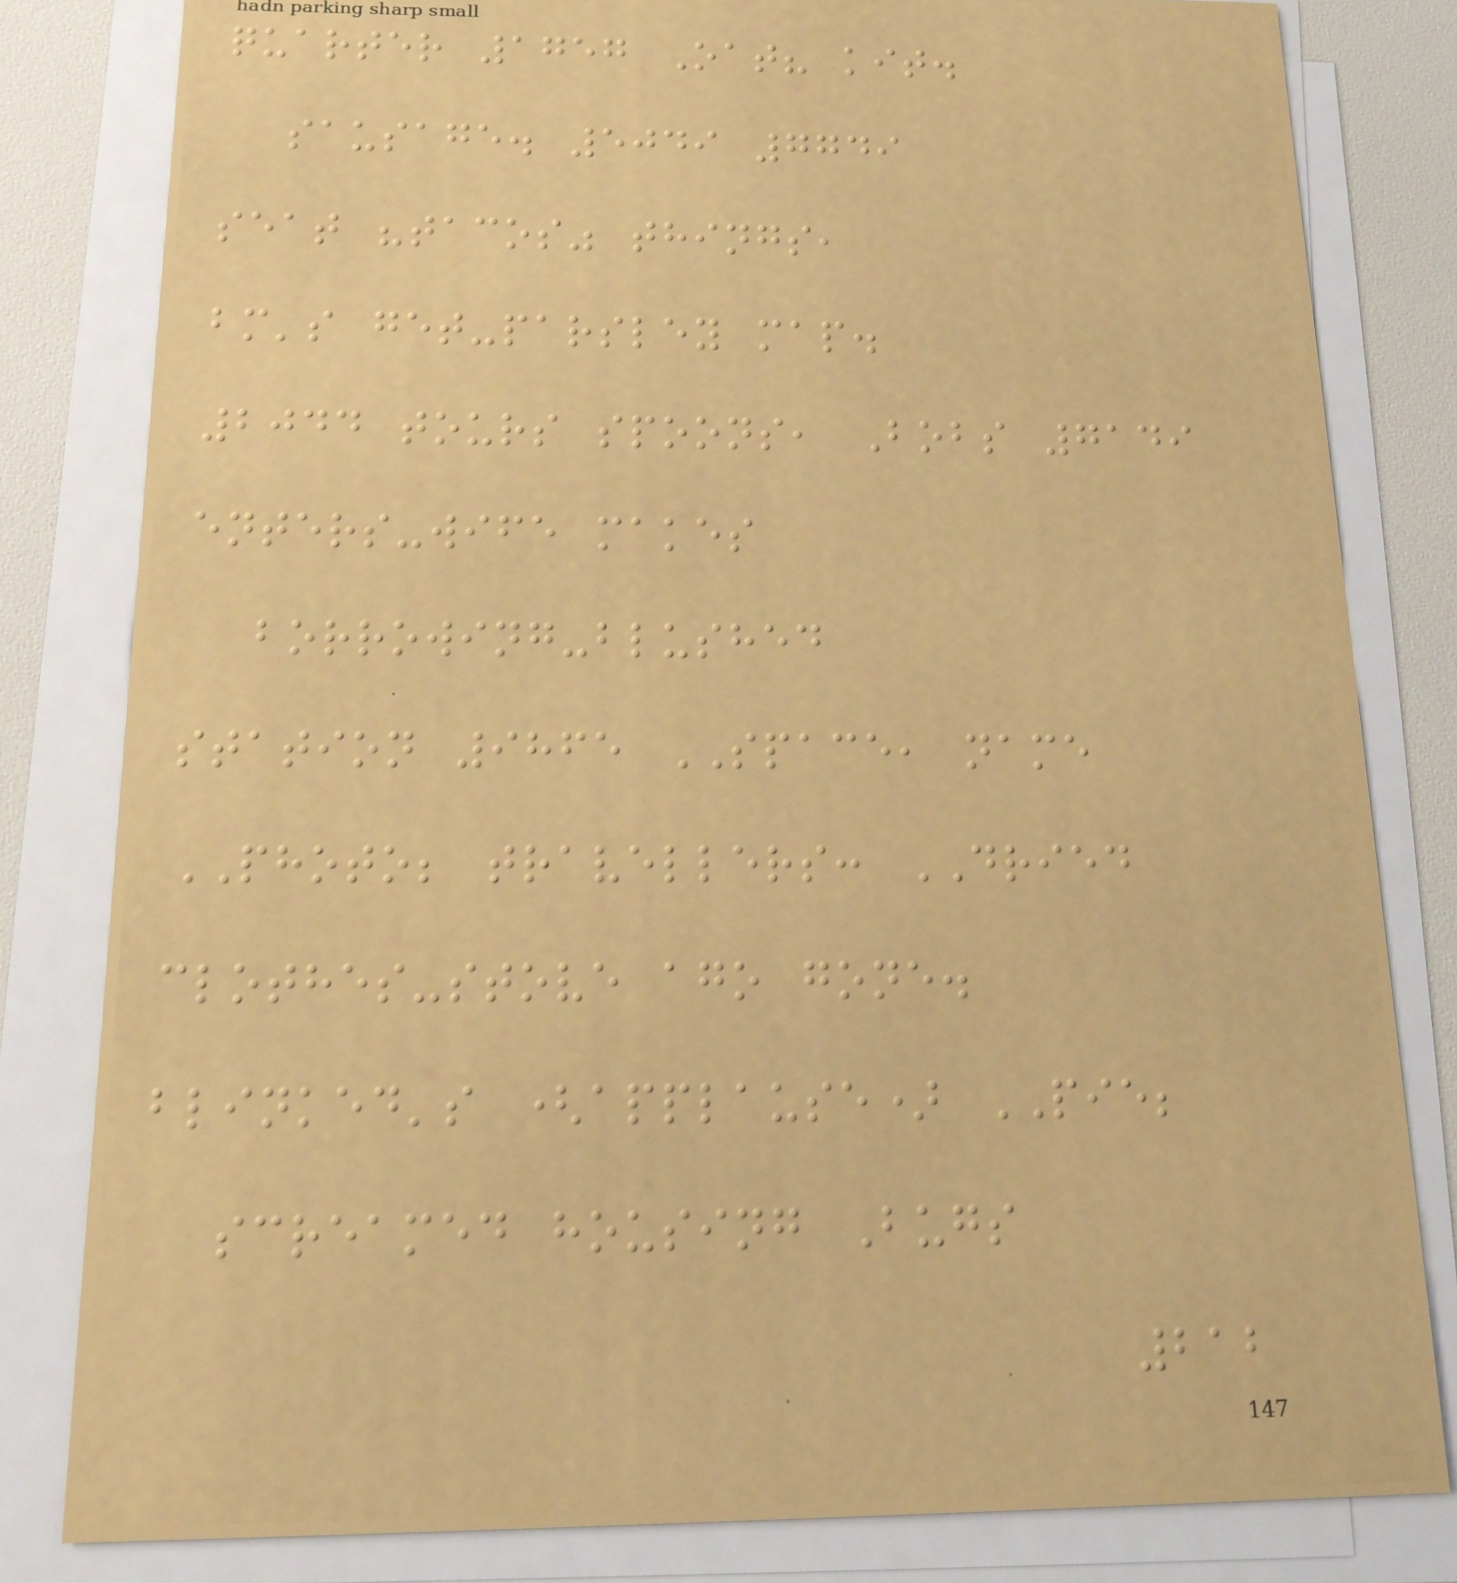quarter 1757 Oat? kit.
sausage. 5049 7749
seat "tacos" things,
bm's get-parsley map.
2044 tours spoons, Bobs 7149
enters-wife makes
borrowing-blushed
station 9865 SPACE, name
PHOTO; travellers: DRIED
clothes-stove ago gone.
blinked's (applause) PIE;
screamed housing Bugs
212
